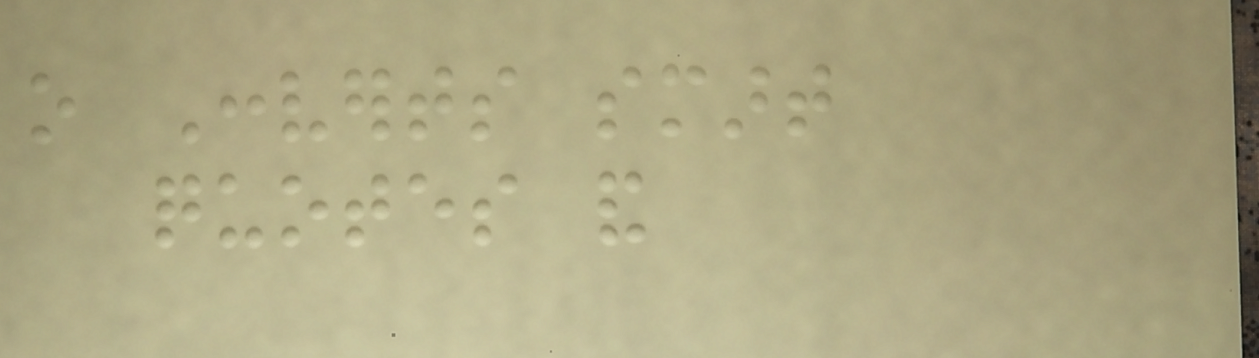o Converts smart
quotes and
